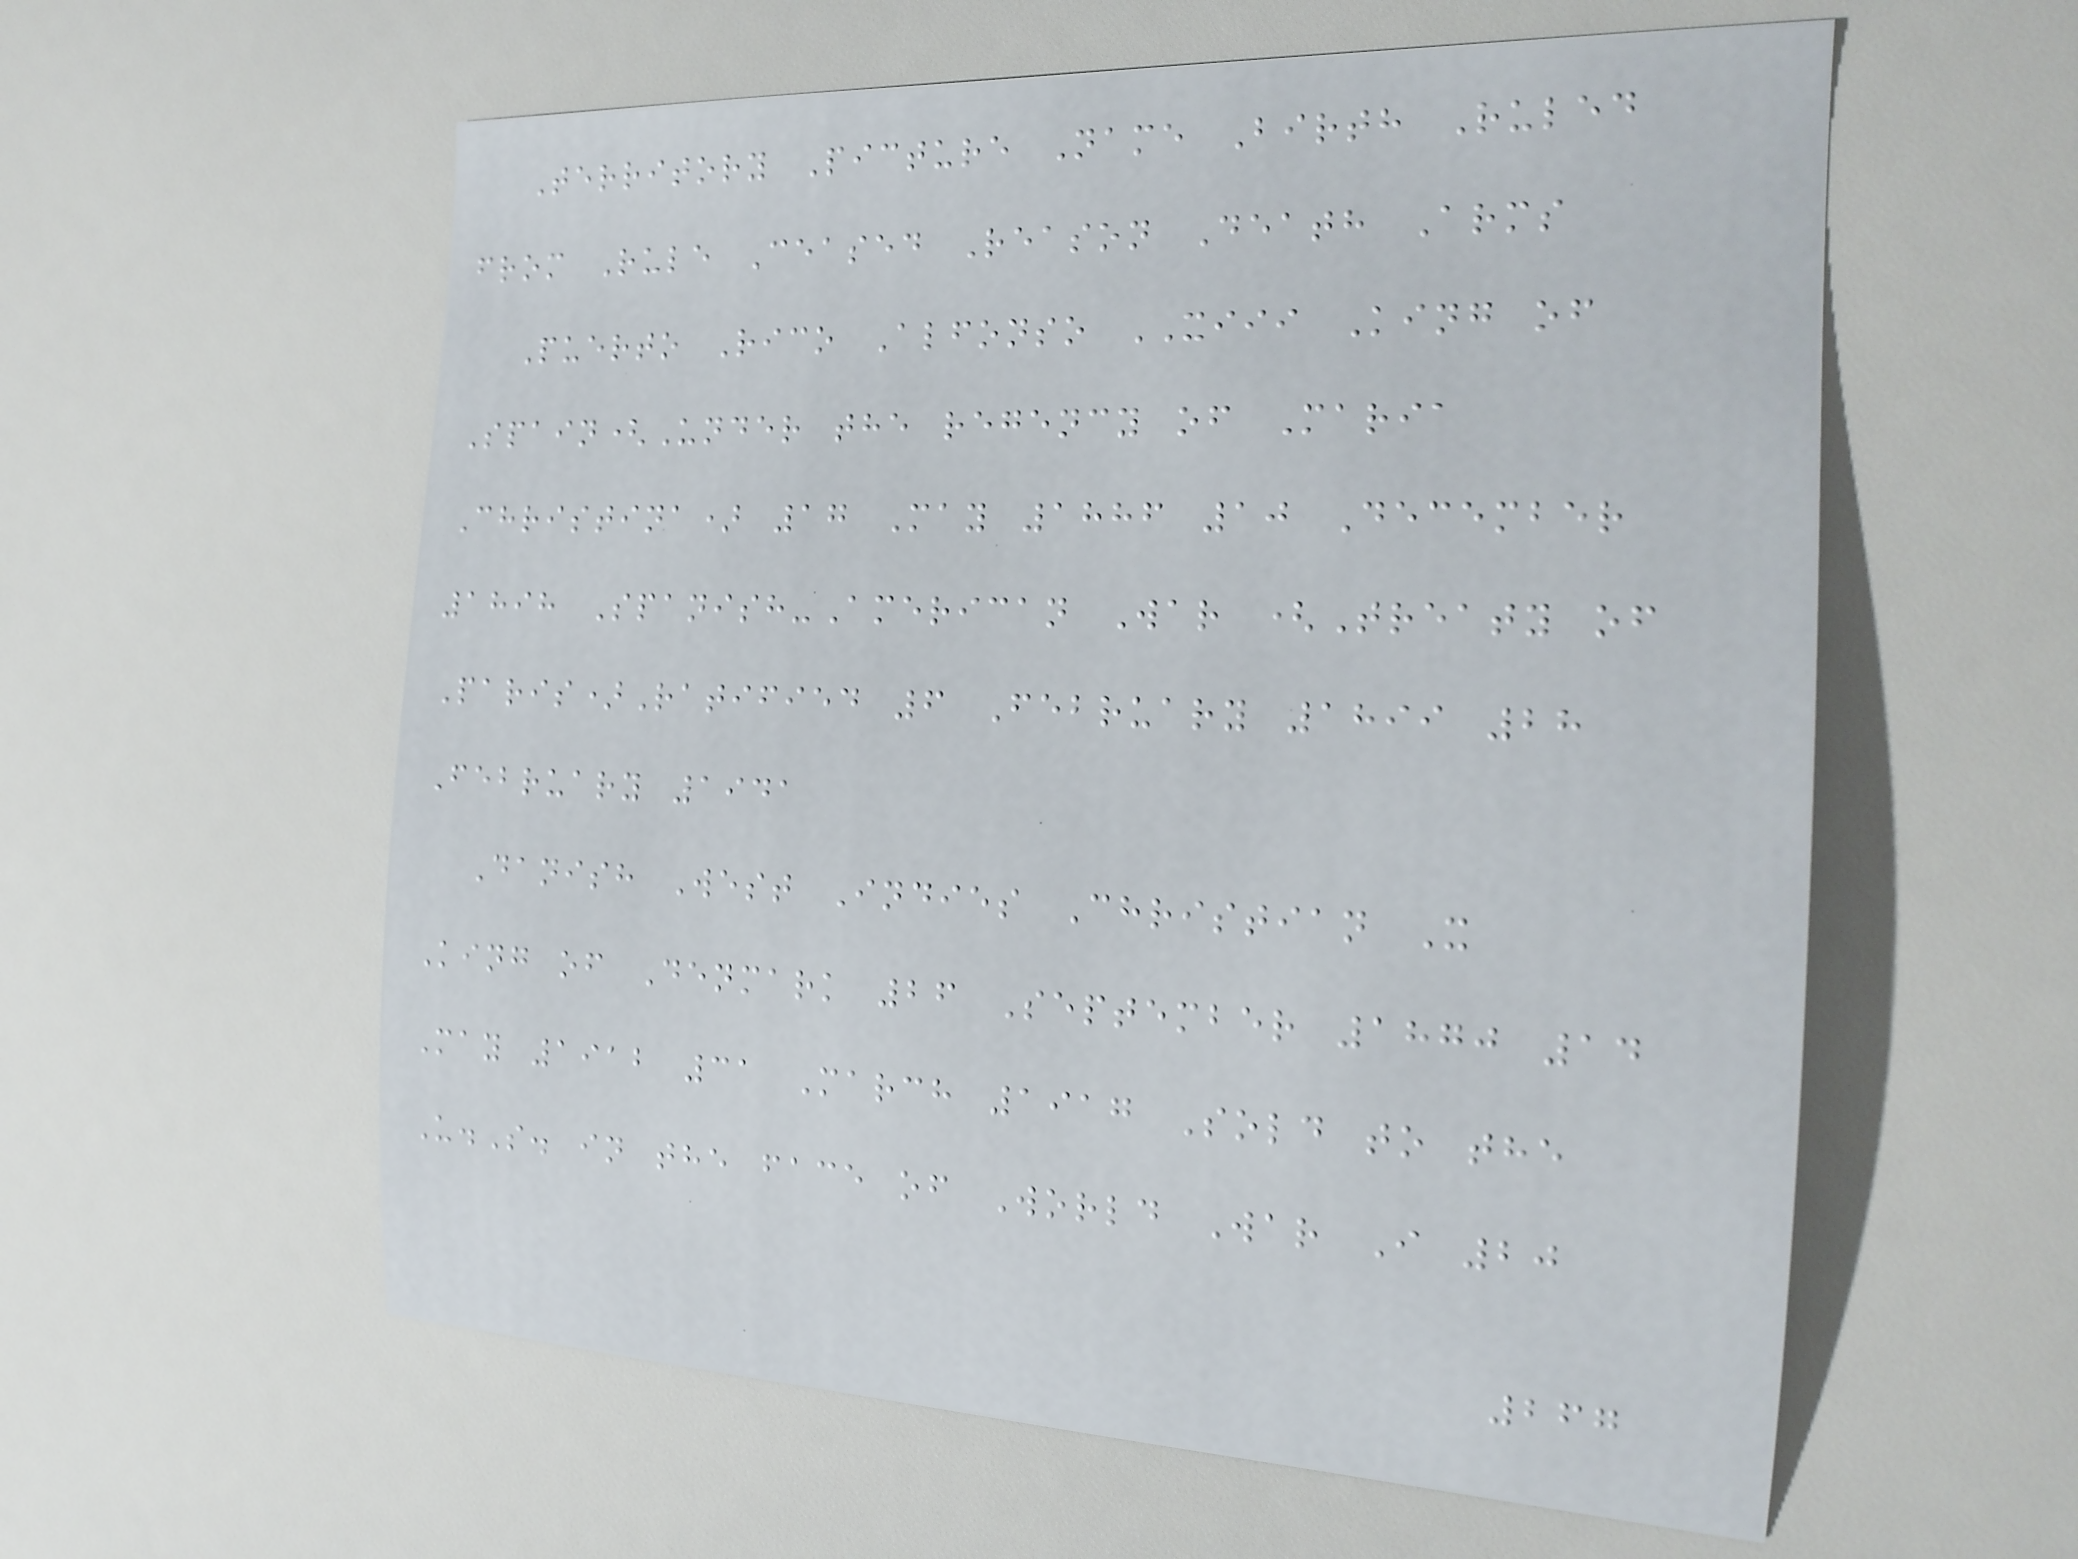Territory Picture Name Birth Ruled
from Rule Ceased Reason Death Arms
Puerto Rico Alfonso XIII King of
Spain(Under the regency of Maria
Christina) 17 May 1886 10 December
1898 Spanish-American War (Treaty of
Paris)Ratified 6 February 1899 28
February 1941
Danish West Indies Christian X
King of Denmark 26 September 1870 14
May 1912 31 March 1917 Sold to the
U.S. in the face of World War I 20
267
